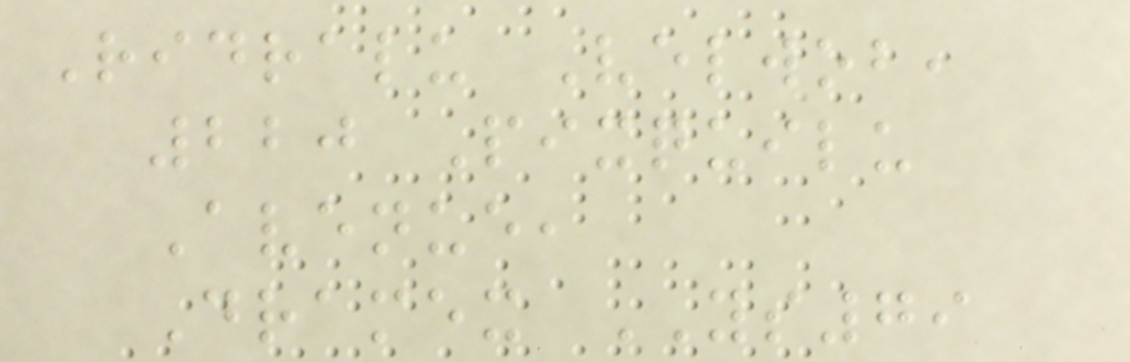Ridralu Velwob,
220 Pixquilu
Avenue,
Dramex YS79
